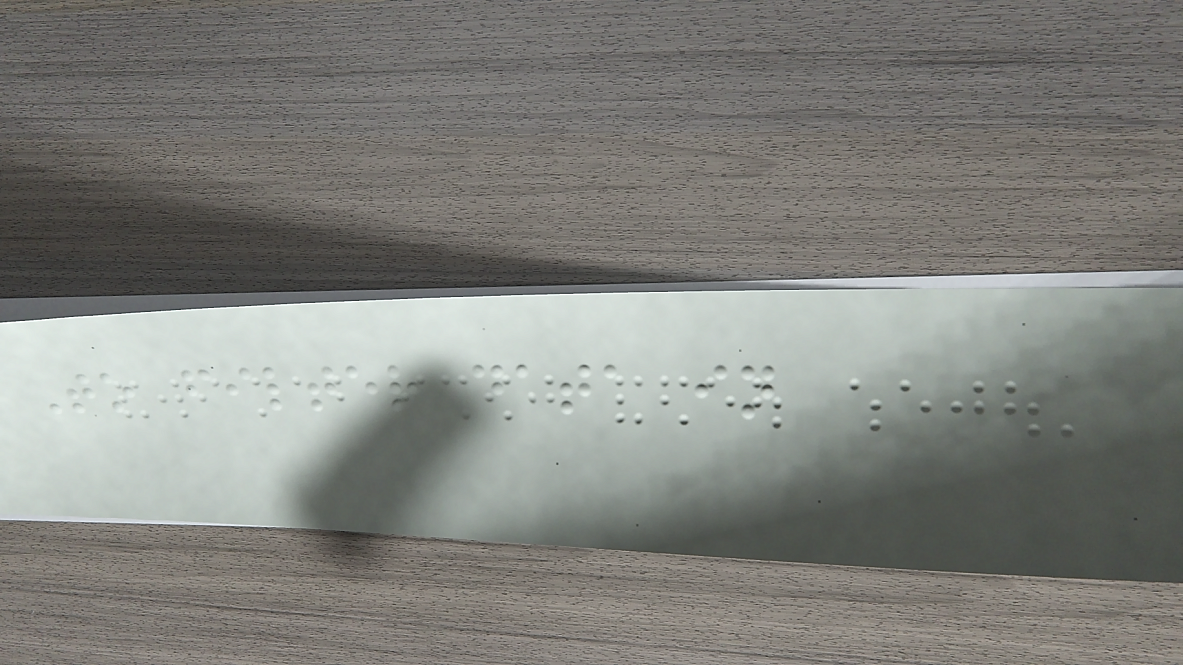To filter data in
